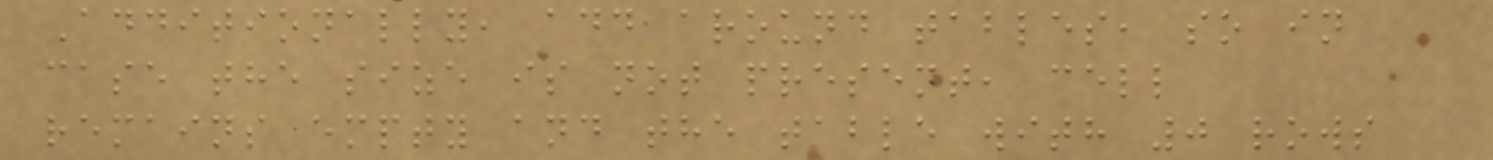Additionally, add around tables, so in
case the size is not present, cell
remains empty and the table with 0 rows
